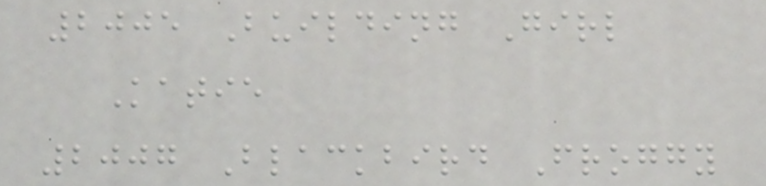2005 Building Girl
Katie
2007 Blackbird Froggy
